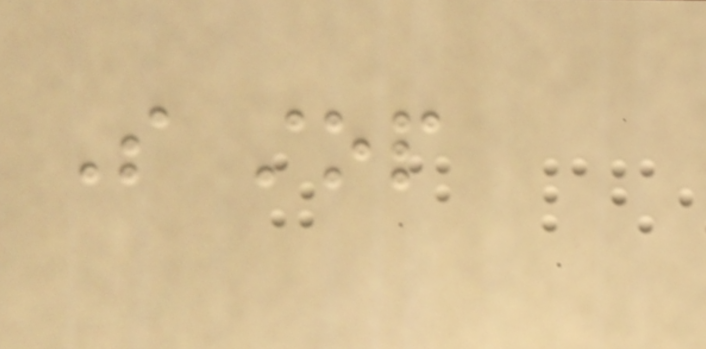So stop
